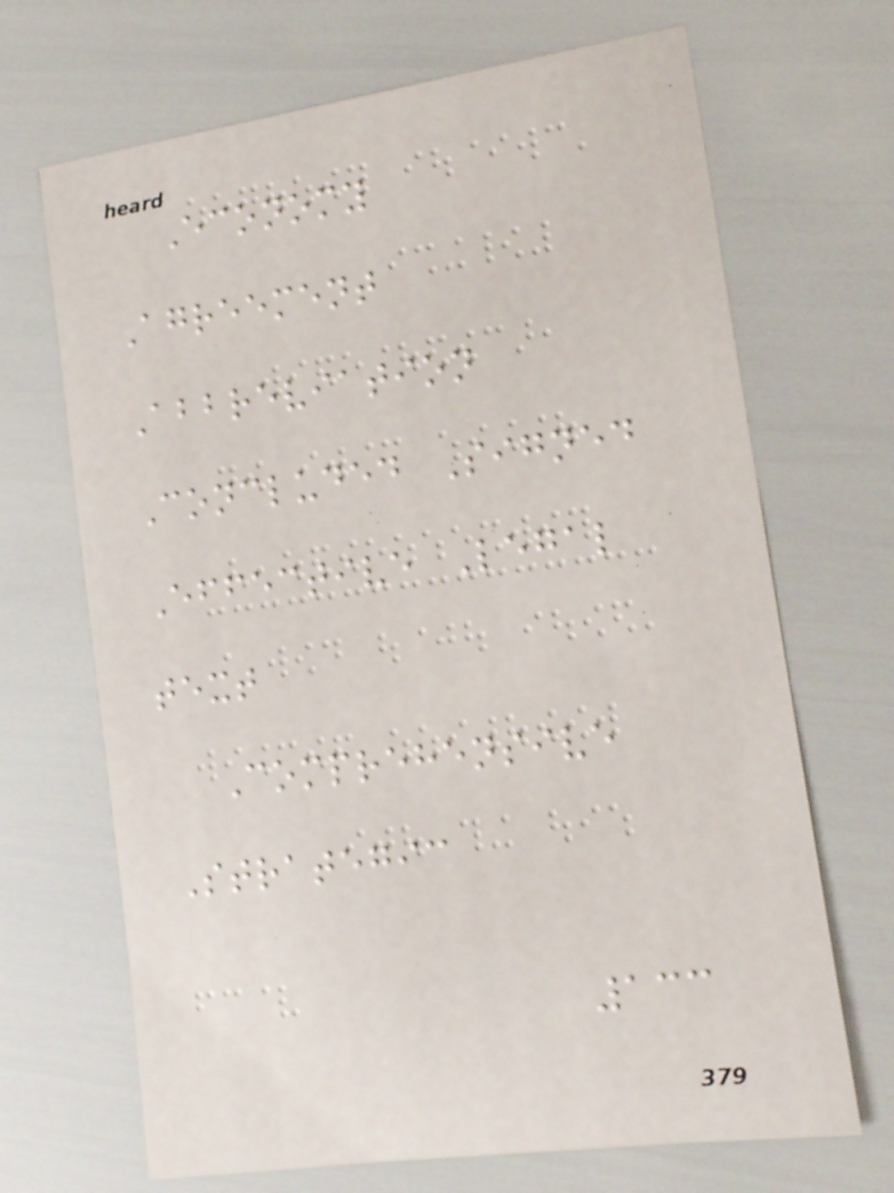Economy
Agreement
Abbreviation
Concluded Signed
Effective Legal
text
Comprehensive
Strategic
133
